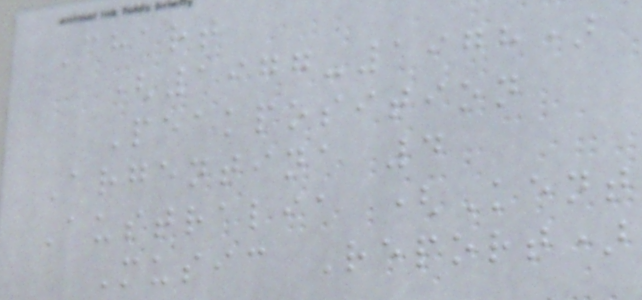Chart
(1977-1978)
Peakposition
Argentina 4
Australia (Kent
Music Report)
